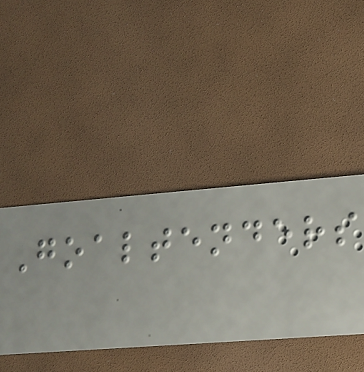Goaltenders
